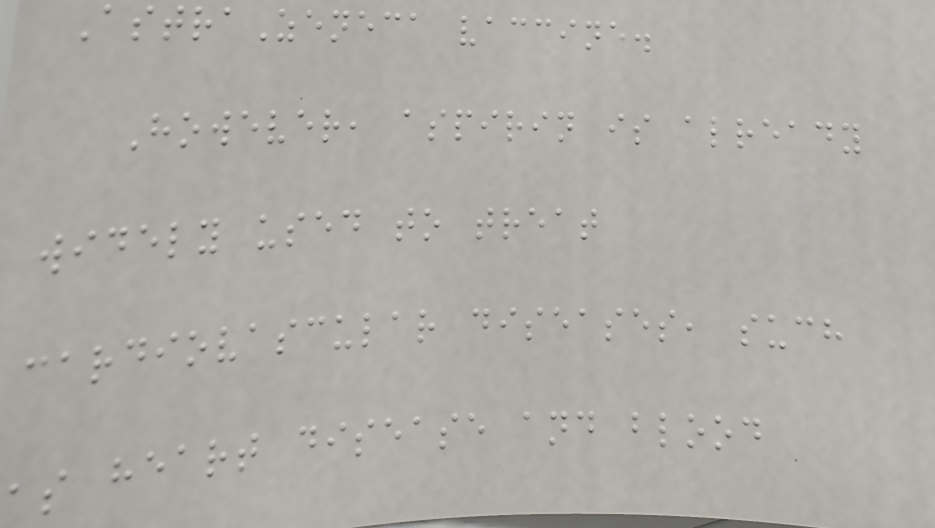AstraZeneca vaccine.
However, aspirin is already
widely used to treat
cardiovascular diseases, such
as heart disease and blood
